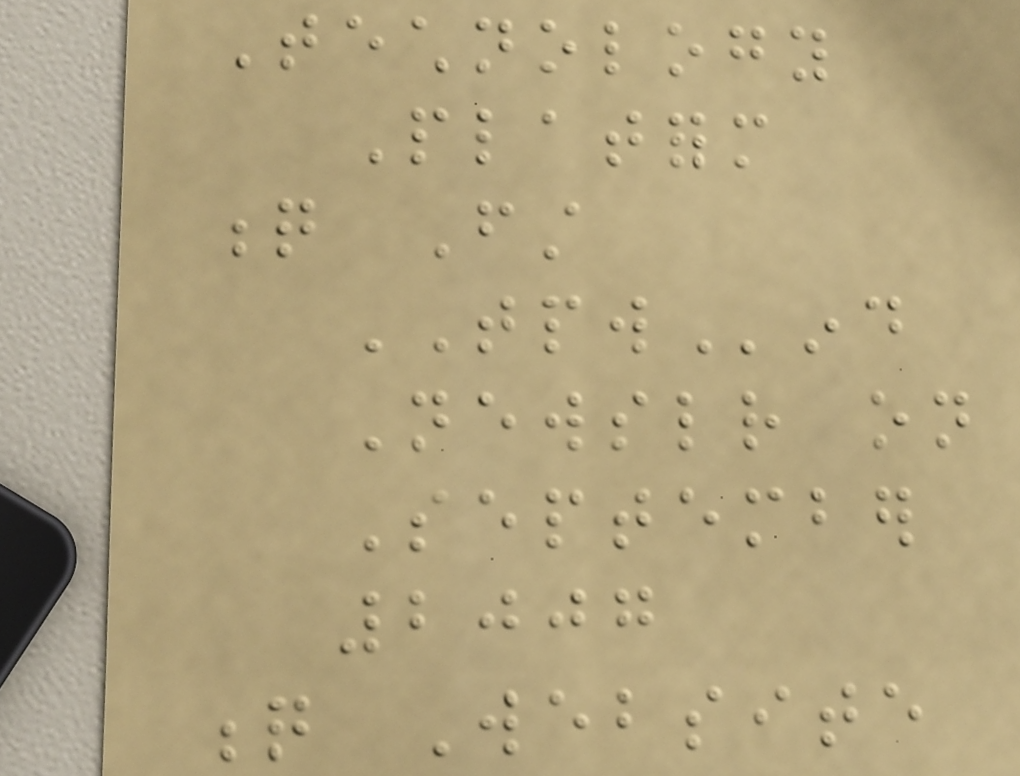Technology
Platform
q First
TPWind
Newsletter on
September
2007
q Website
